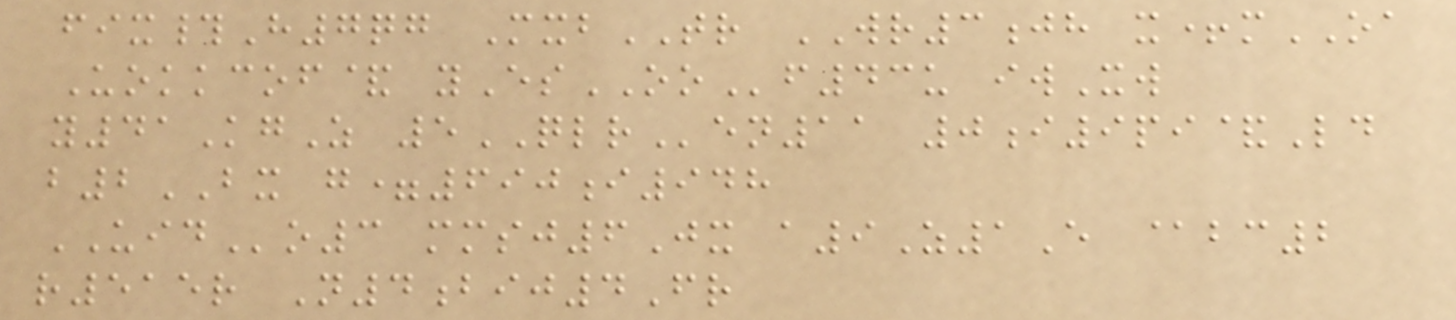fix#H7qg MxbTR WR3jh x+mOA
Uokkcof& yEsOOf43u iwXw
y41KgZ 5QLRen11 0i9pi&Ld
b2BX g=690i948
UIDo3 mmsj6Jx a9Z1E @bc2
r515r N4bij4Fr
